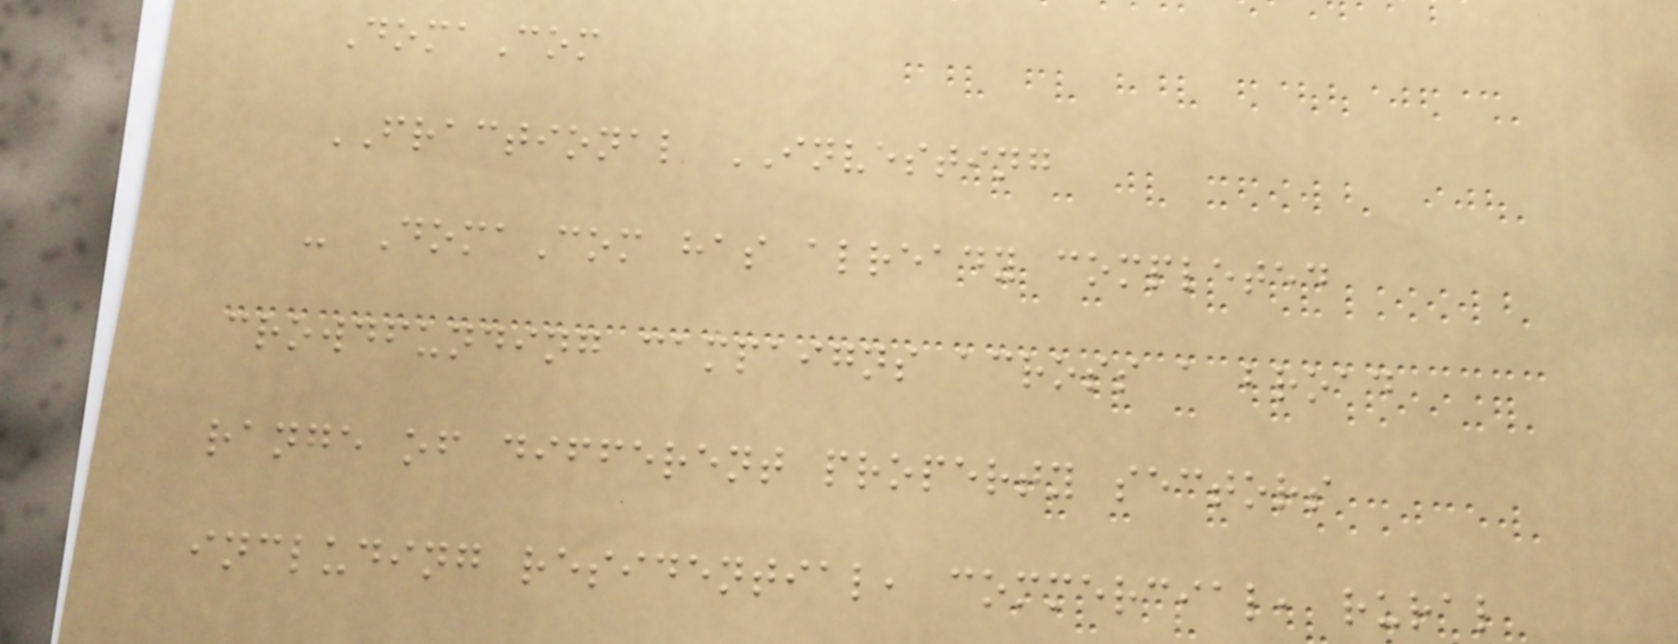DomaCom
FRACTIONAL INVESTING
- DomaCom has already completed
crowdfunding campaigns across a broad
range of different property sectors
including residential, commercial, rural
